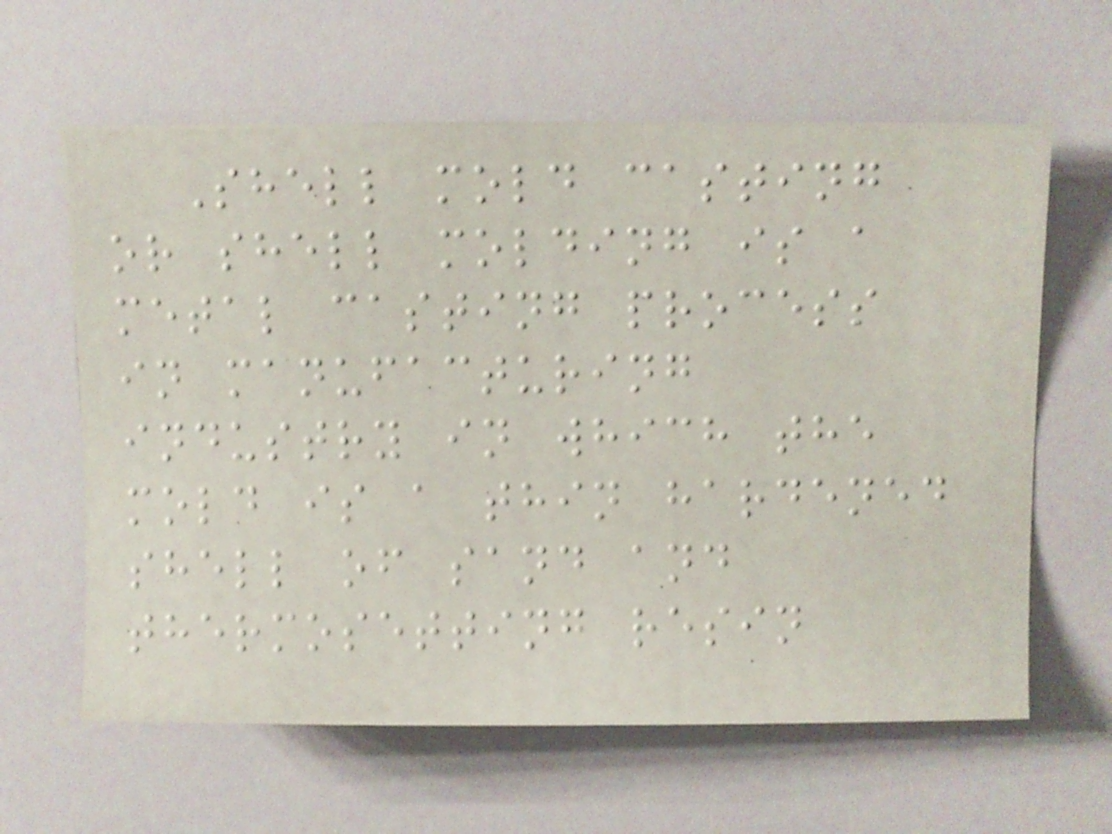Shell mold casting
or shell molding is a
metal casting process
in manufacturing
industry in which the
mold is a thin hardened
shell of sand and
thermosetting resin
